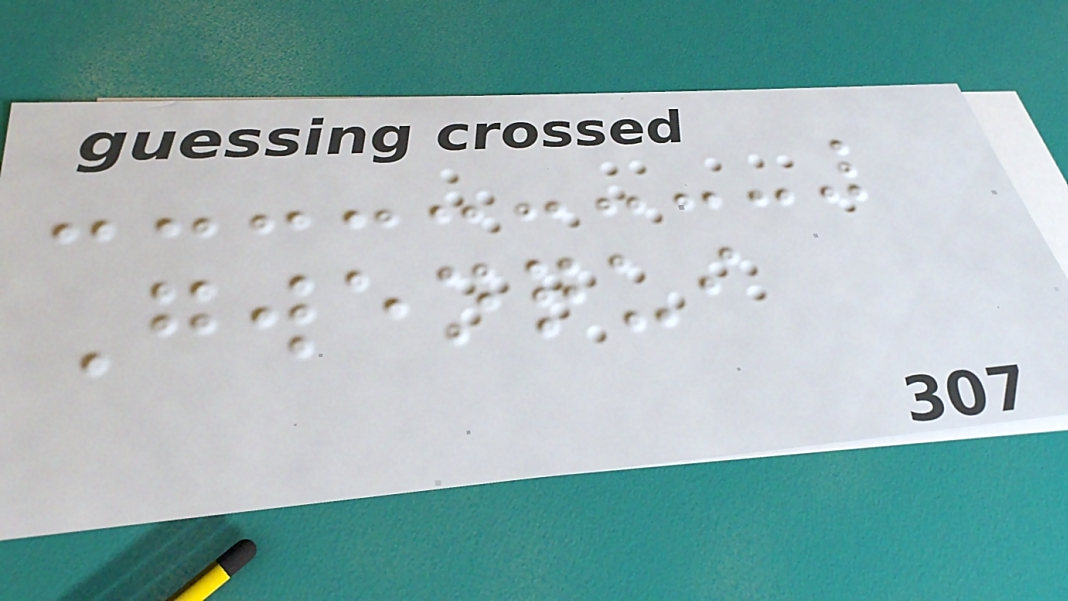Gwenqui
